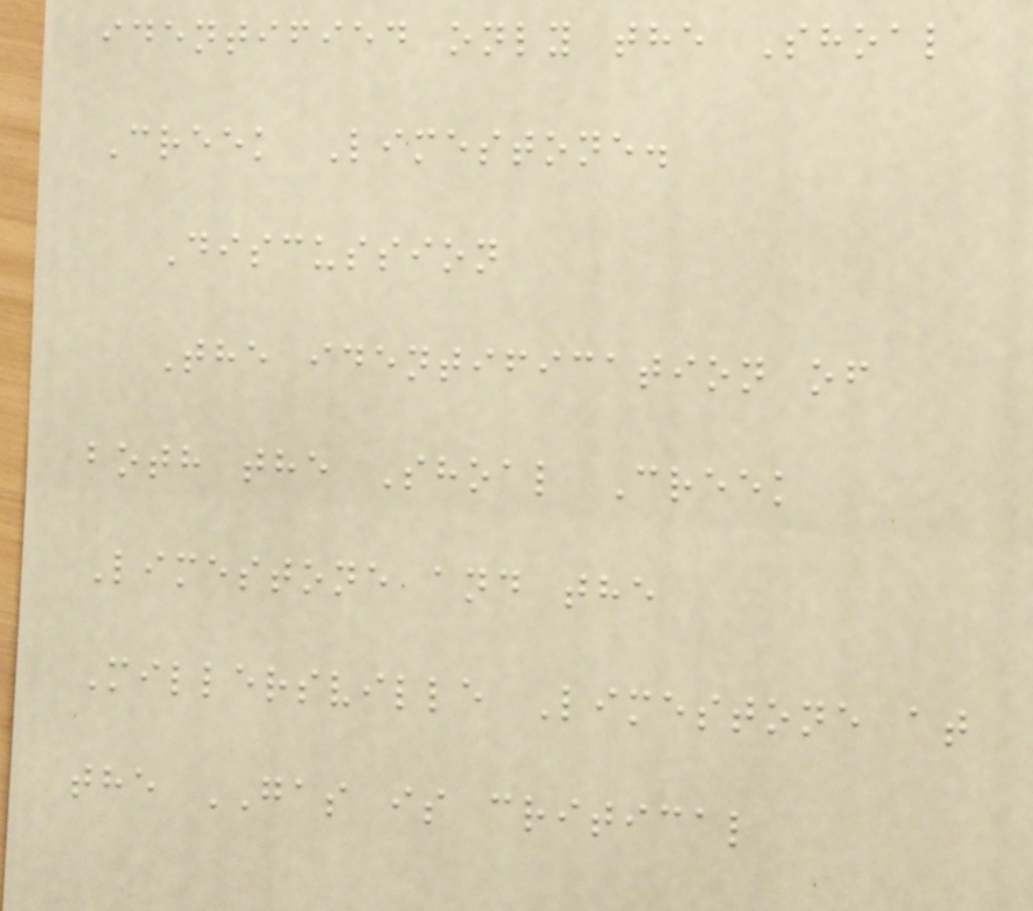identified only the Shoal
Creek Limestone.
Discussion
The identification of
both the Shoal Creek
Limestone and the
Millersville Limestone at
the GAS is critical
